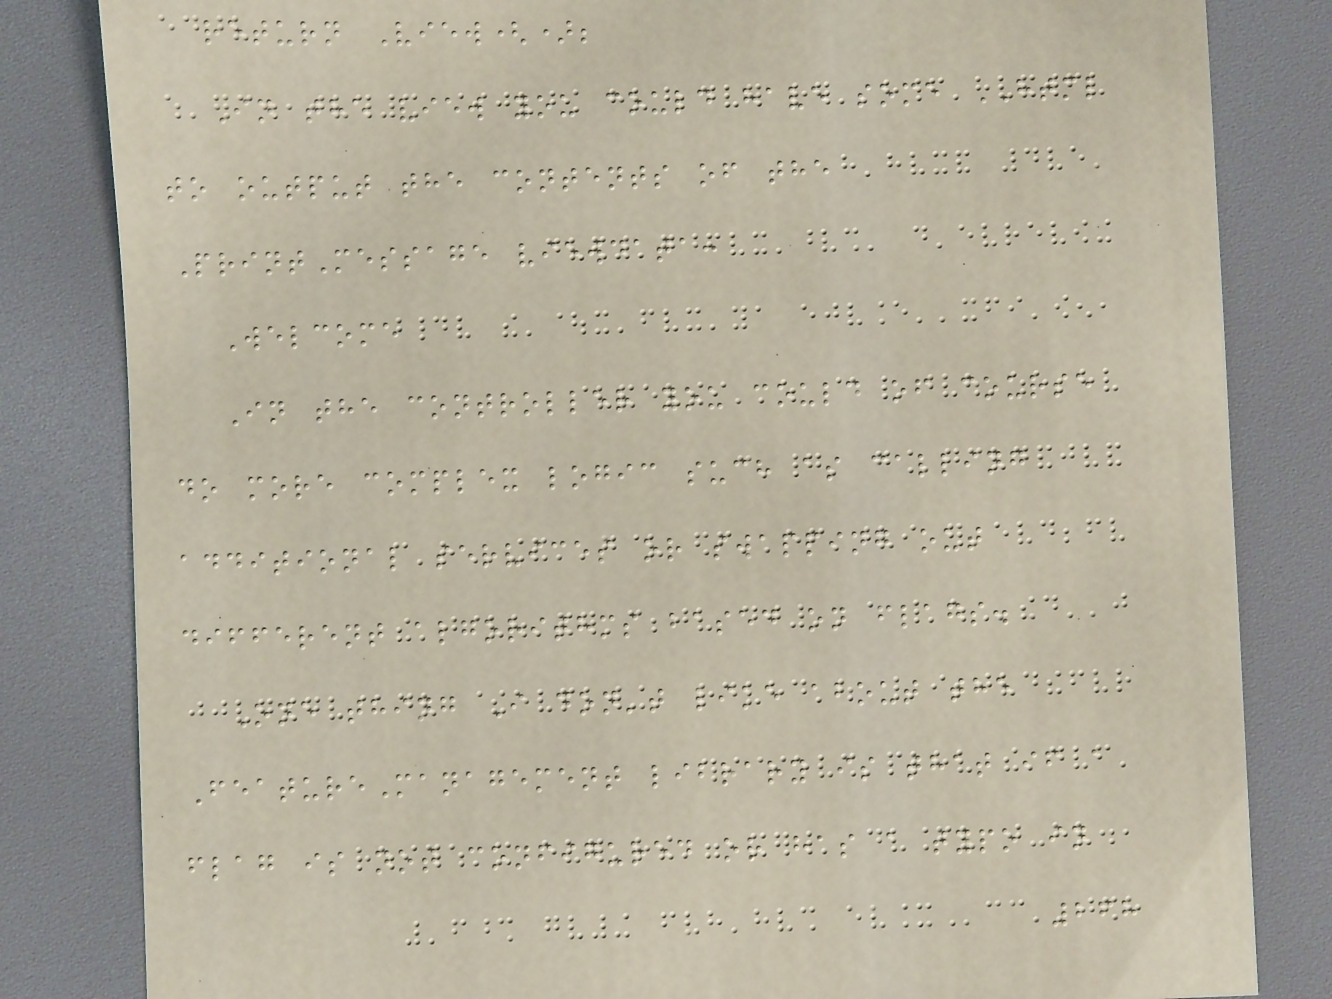return View();
In the view you could have some HTML
to output the contents of the
PrintMessage viewdata:
Welcome
In the controller you could of course
do more complex logic such as calling
additional services or swapping out
different algorithms based on flags.
One thing I don't like about the
FeatureManagement library is that if a
flag is not configured or has a typo in
268
